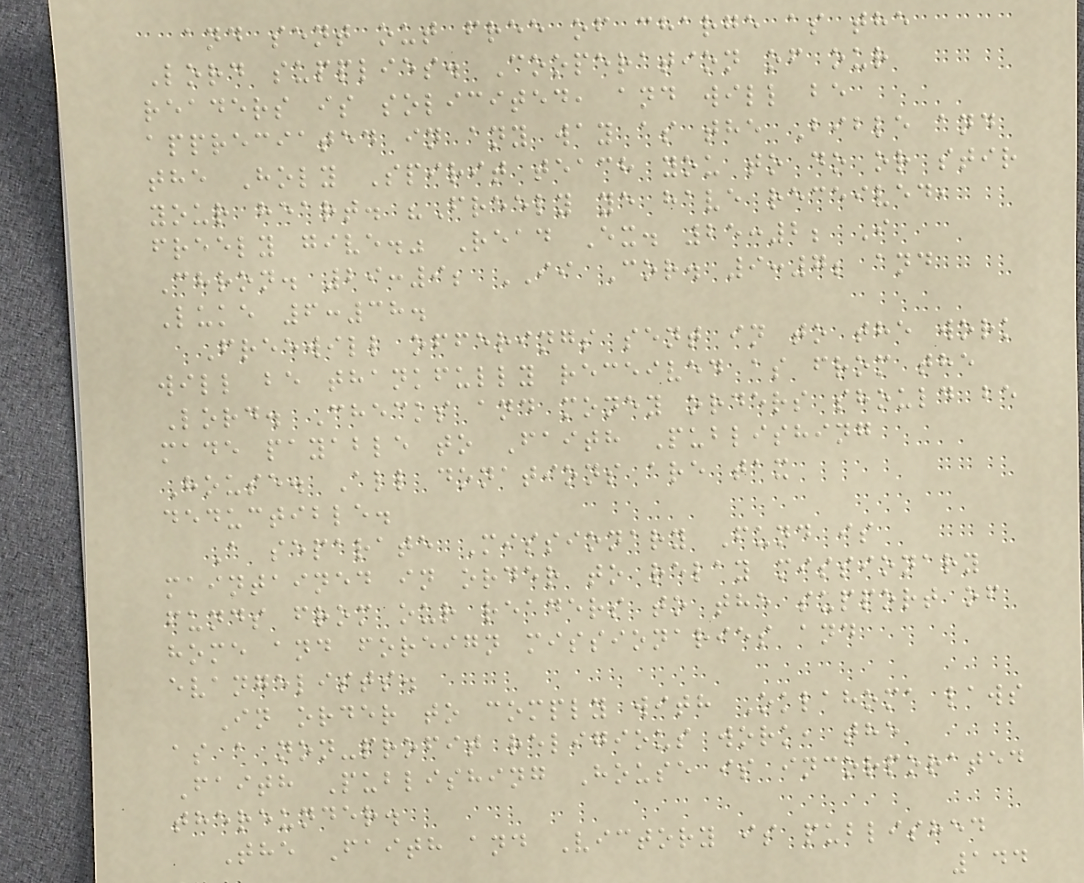and sent out free of charge as the
Lord supplies. Cooperation of our
readers is solicited, and will be
appreciated in any way as the Bible and
the Holy Spirit teach you to do or stir
your heart. "Freely ye have received,
freely give." Read Ex. 25:2; I
Chron. 29:9; II Cor. 9:7; and
Luke 6:38.
Freewill offerings sent in to the work
will be thankfully received as from the
Lord. Checks and money orders should be
made payable to Faith Publishing
House. All donations are tax
deductible.
A separate Missionary Fund is
maintained in order to relay missionary
funds from our readers to the support of
home and foreign missionaries and
evangelists.
In order to comply with Oklahoma laws
as a non-profit religious work, the
Faith Publishing House is incorporated
thereunder.
The Faith and Victory is published
144
